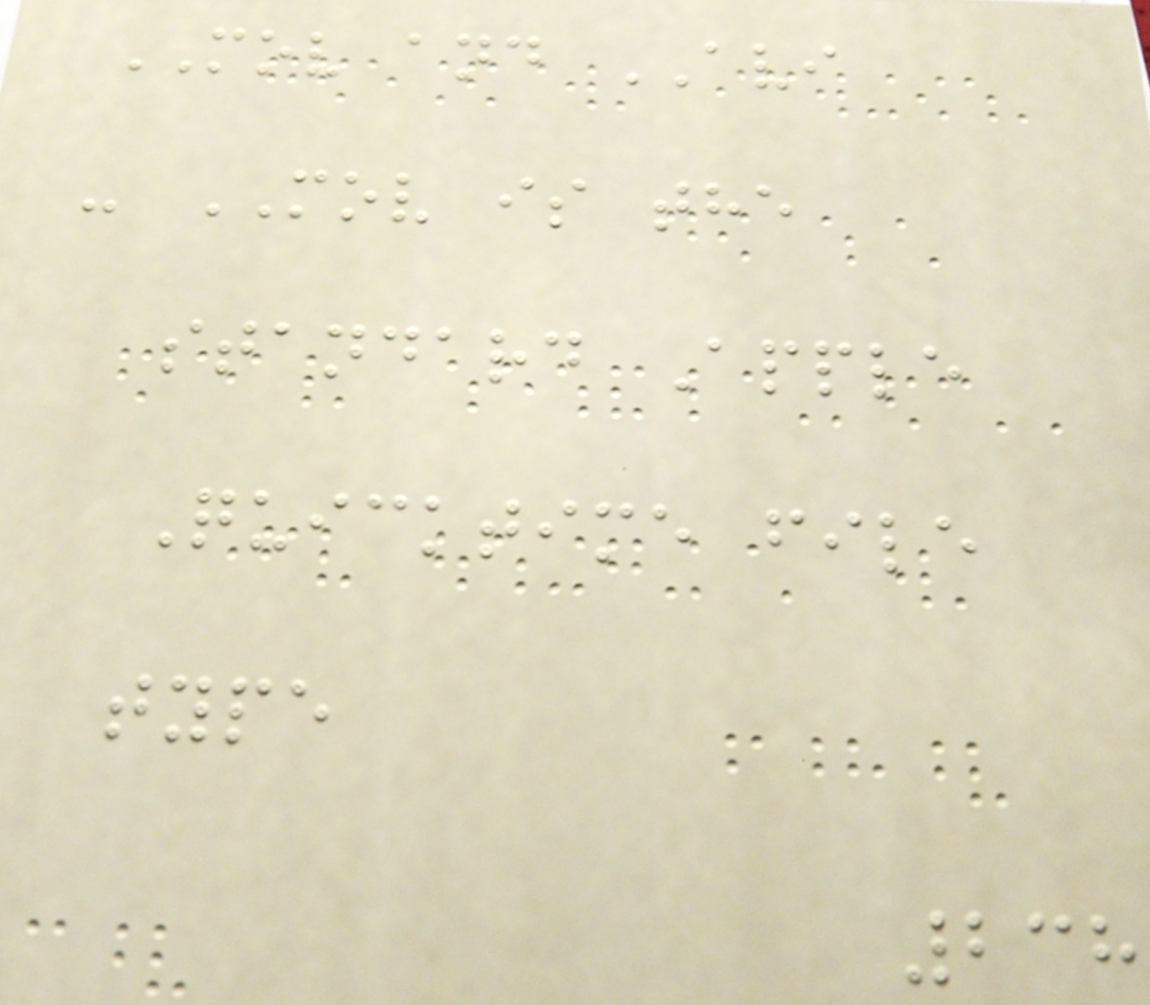MOV and AVI
- MOV is the
standard Apple
Quicktime file
type
238
